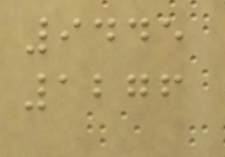9445
1276
